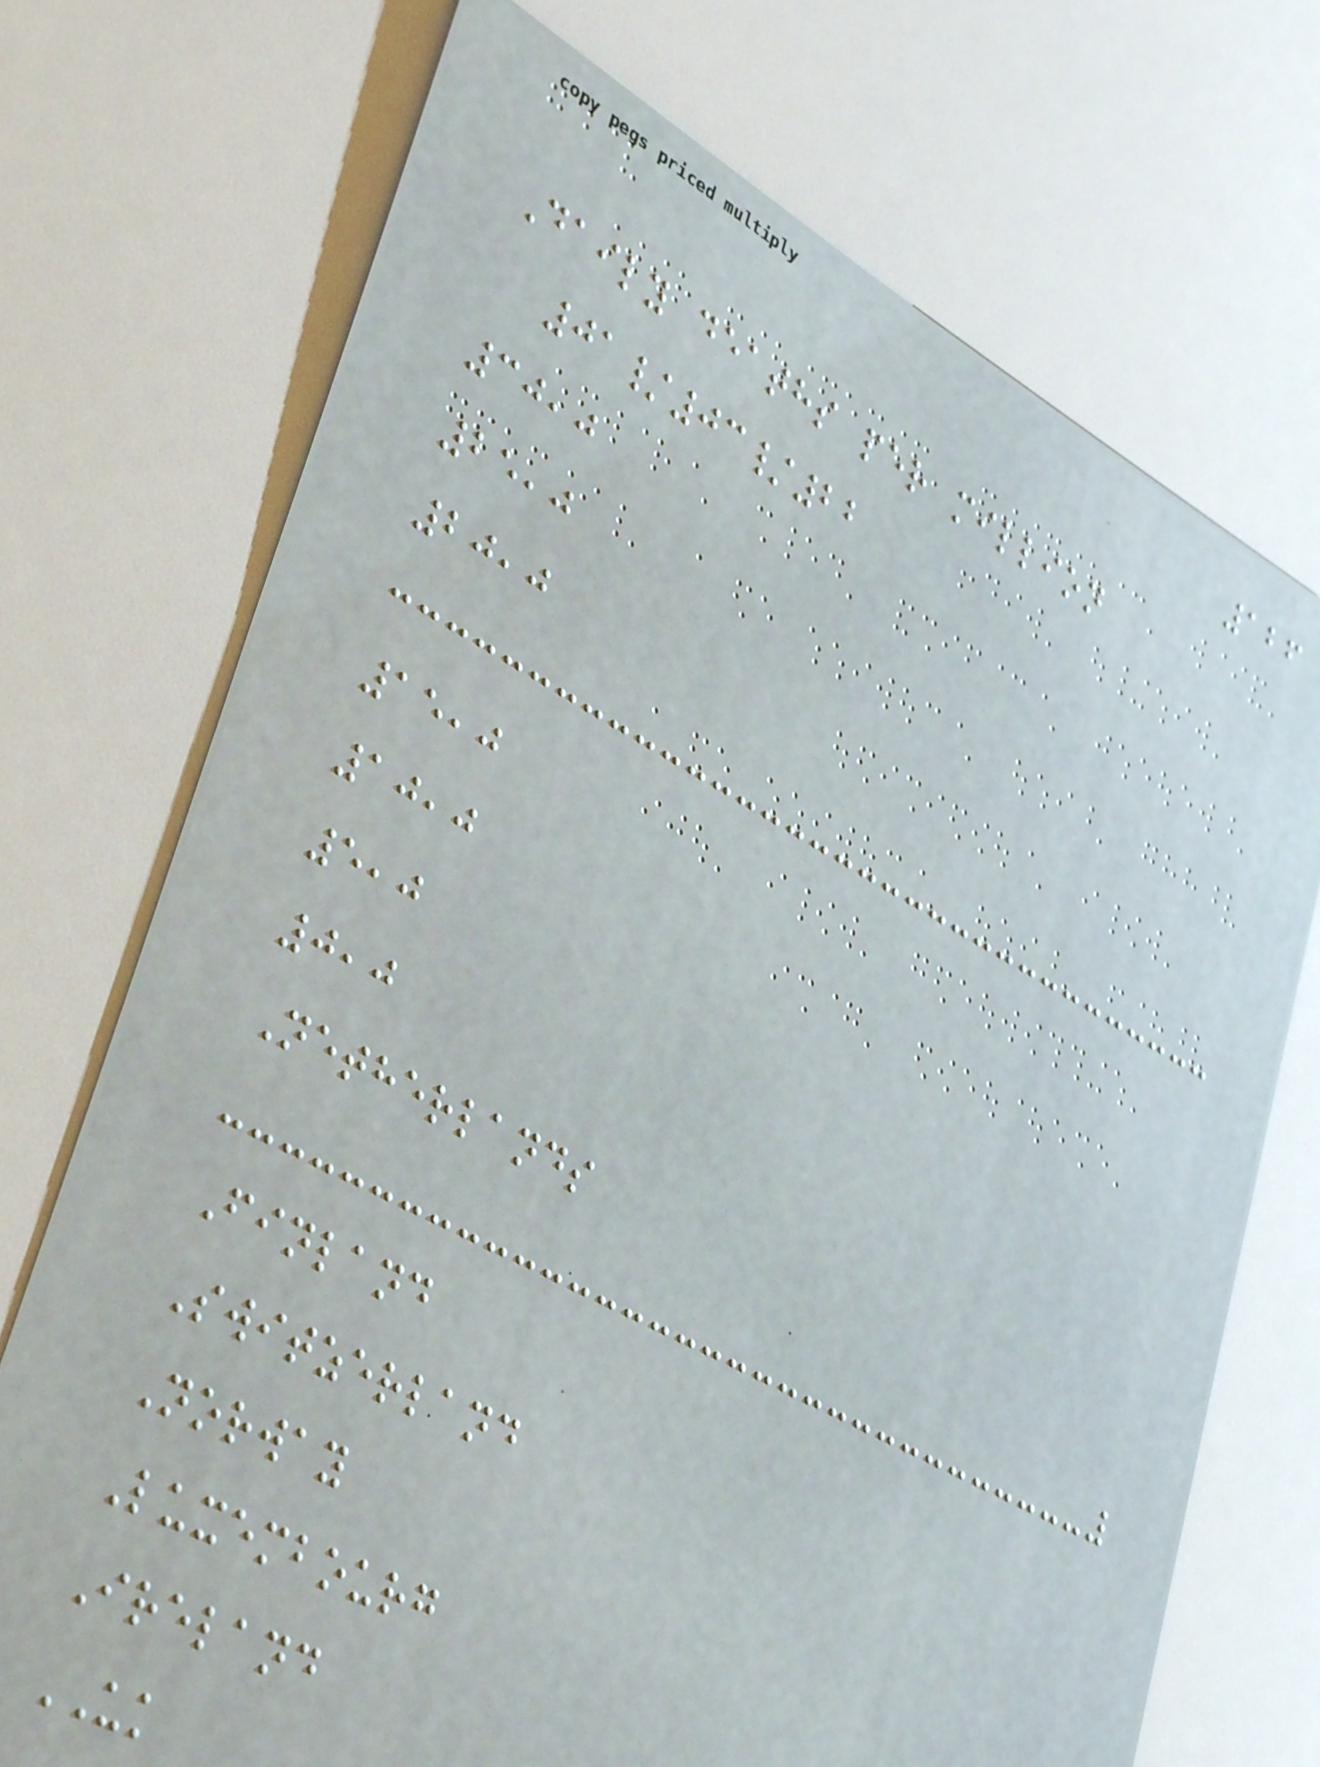126
Daily deaths per million
01/03/22
30,0
25,0
20,0
15,0
10,0
5,0
0,0
Netherlands
Finland
Switzerland
Norway
Luxembourg
Ireland
UK
